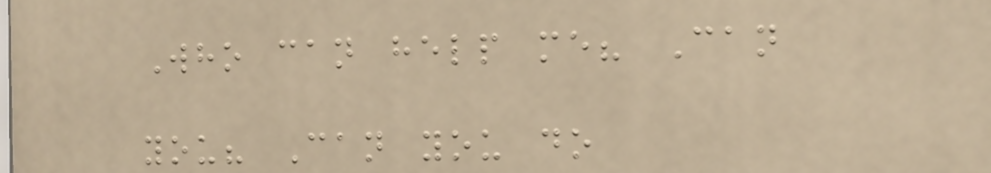Who can help me? Can
you? Can you do
